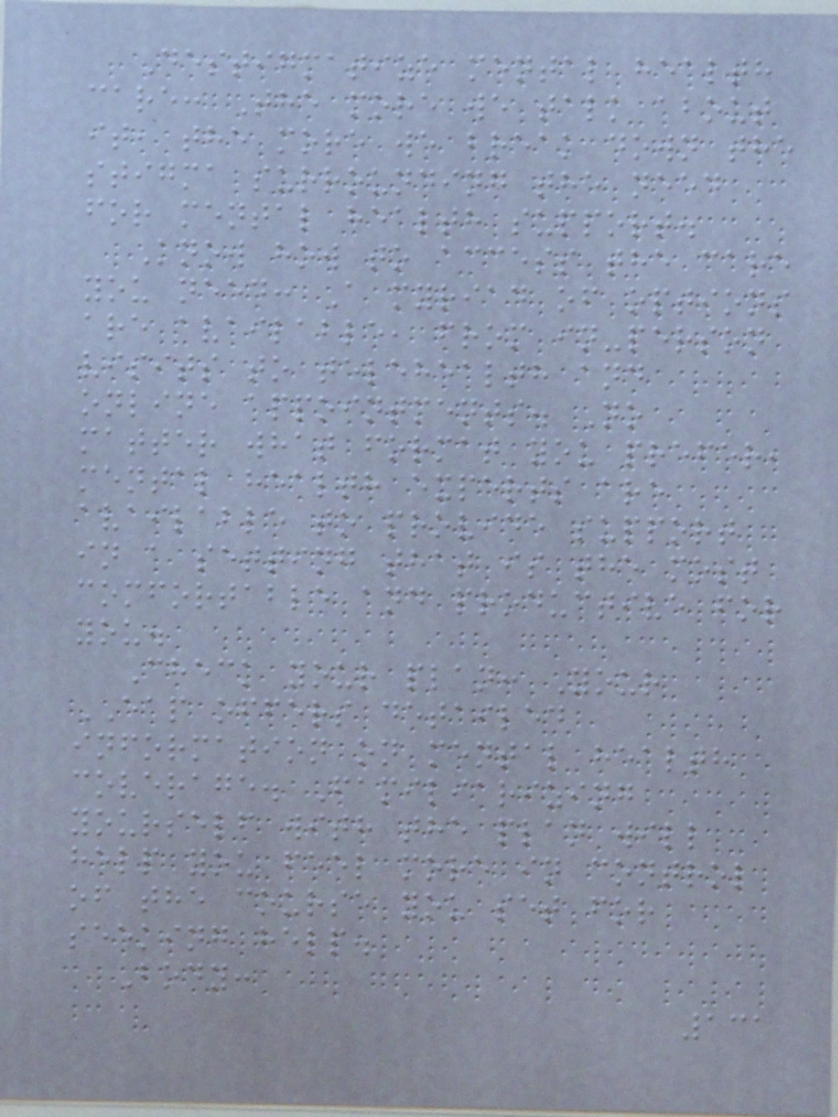Destigmatize mental health
care: The more we talk about
it, the more we break down the
stigma surrounding the need
for mental health support.
Know how to access the care
you need: A myriad of options
are available, from in-person
visits to telehealth and
online appointments. No
matter what format you prefer,
mental health experts are
available to provide support
in a setting that is the most
comfortable and productive for
you.
Check your plan: Your
EAP offers detailed
information on mental health
coverage. Familiarizing
yourself with the plan will
help you feel more in control
of the course you set for
seeking help.
Body:
131
